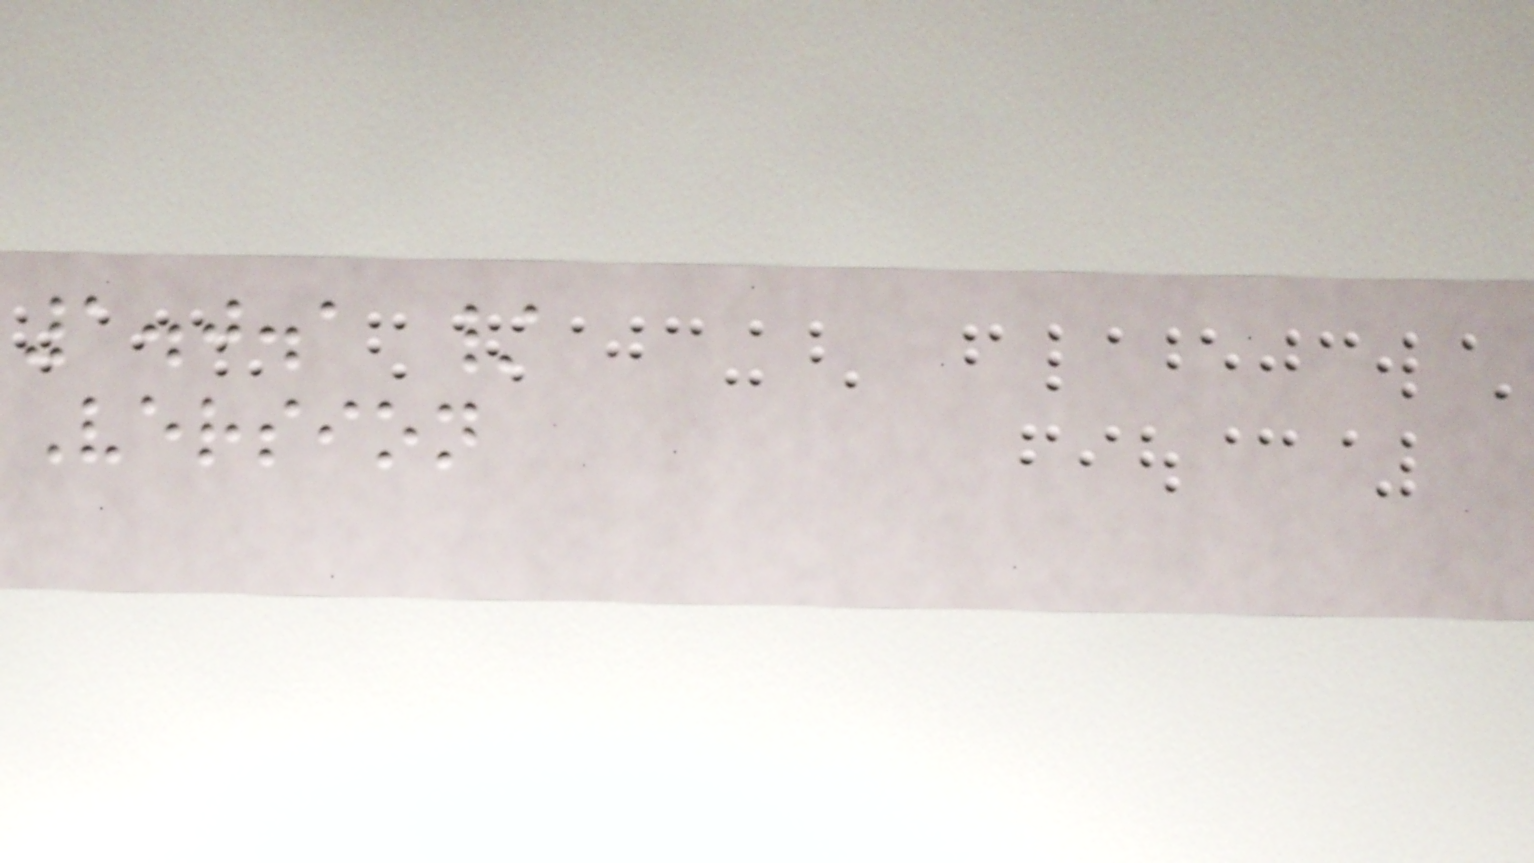1.0.1 /
Version
